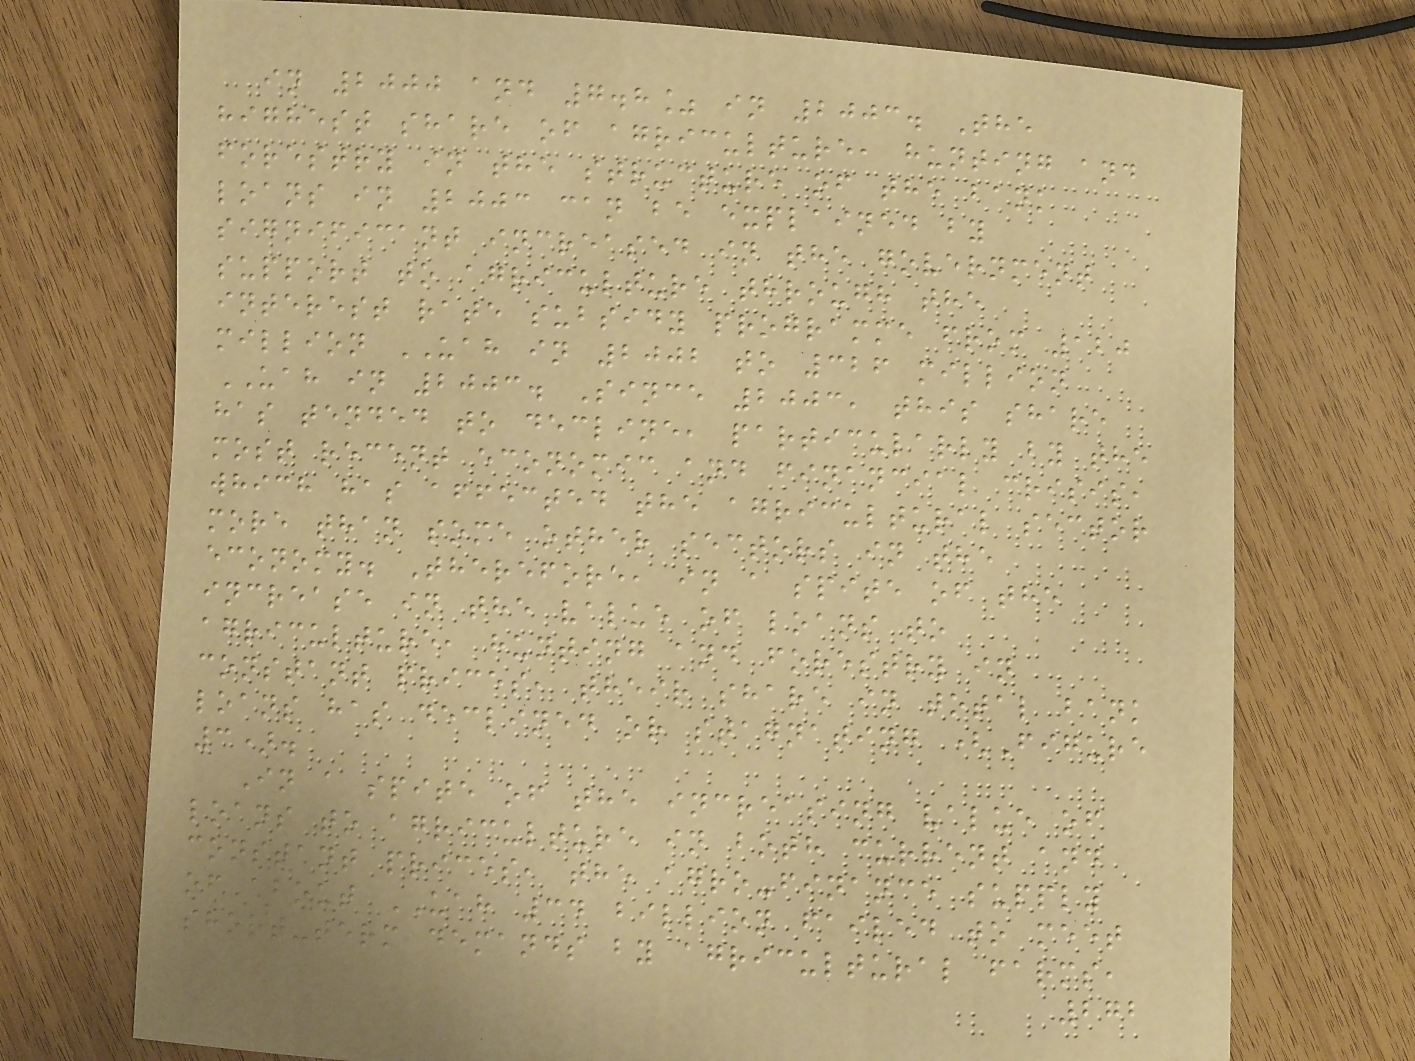in 2000 and 7.8% in 2003. The
highest share of agriculture, hunting and
forestry in the structure of the bank
loans in 2003 can be explained by
significant increased in the government
support to agriculture through the
interest rate subsidy programme from 120
million UAH in 2002 to 326 million
UAH in 2003. Since 2003, this share
has tended to decline, particularly by the
most recent economic and financial crisis,
which has affected the agricultural sector
more than some other sectors in the
economy. Therefore, in a spite of the
increase in the value of loans to
agriculture, hunting and forestry in
constant prices, their share in total bank
loans has declined or stagnating (Figure
3).
In a spite of the increasing value of
loans to agriculture in both current and
constant prices, the agro-finance supply
of about UAH 34 billion failed to meet
short-term demands by agricultural farms,
272
